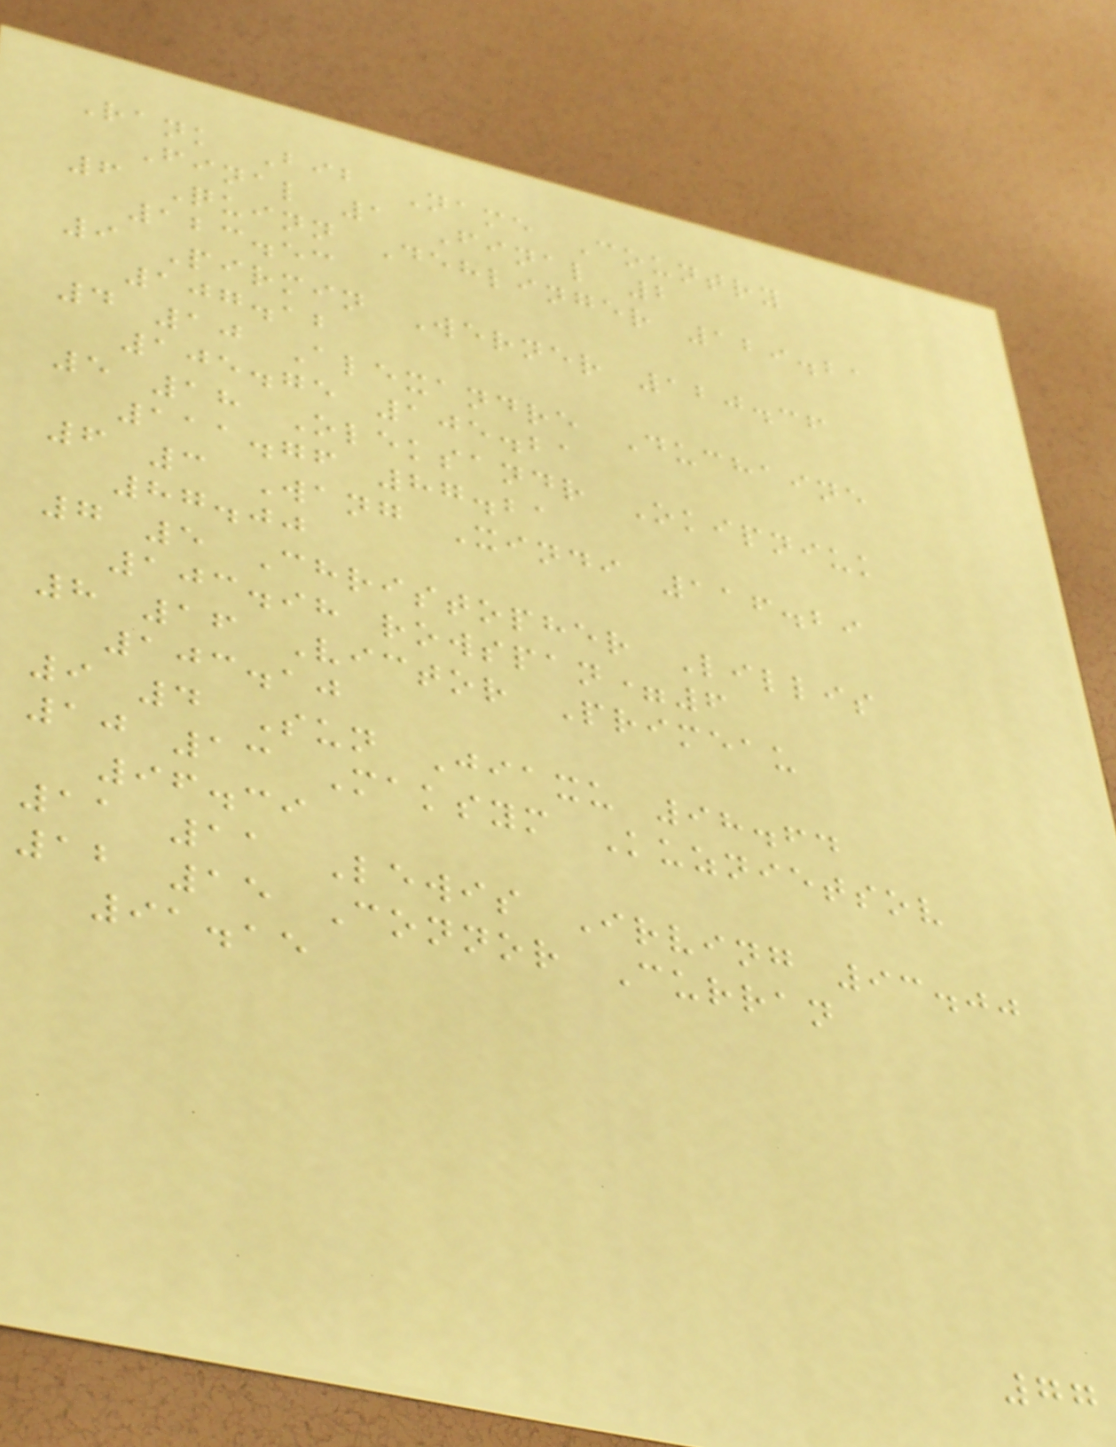Rank Bib Name Country
Final 1 Final 2
6 Quinn Dehlinger 129.21
123.53
9 Pirmin Werner 120.36
107.12
4 10 Alexandre Duchaine
105.75 105.21
5 18 Oleksandr Okipniuk
111.76 87.21
6 3 Wang Xindi 116.29
87.00
7 5 Christopher Lillis
103.98 rowspan=6
8 16 Victor Primeau
103.10
9 4 Sun Jiaxu 98.64
10 13 Maksym Kuznietsov
96.39
11 11 Lewis Irving 93.00
12 15 Connor Curran
91.15
77
